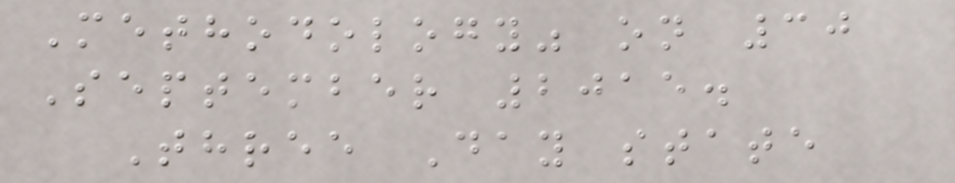Methodology" on 30
September 2015.
Three Day state
